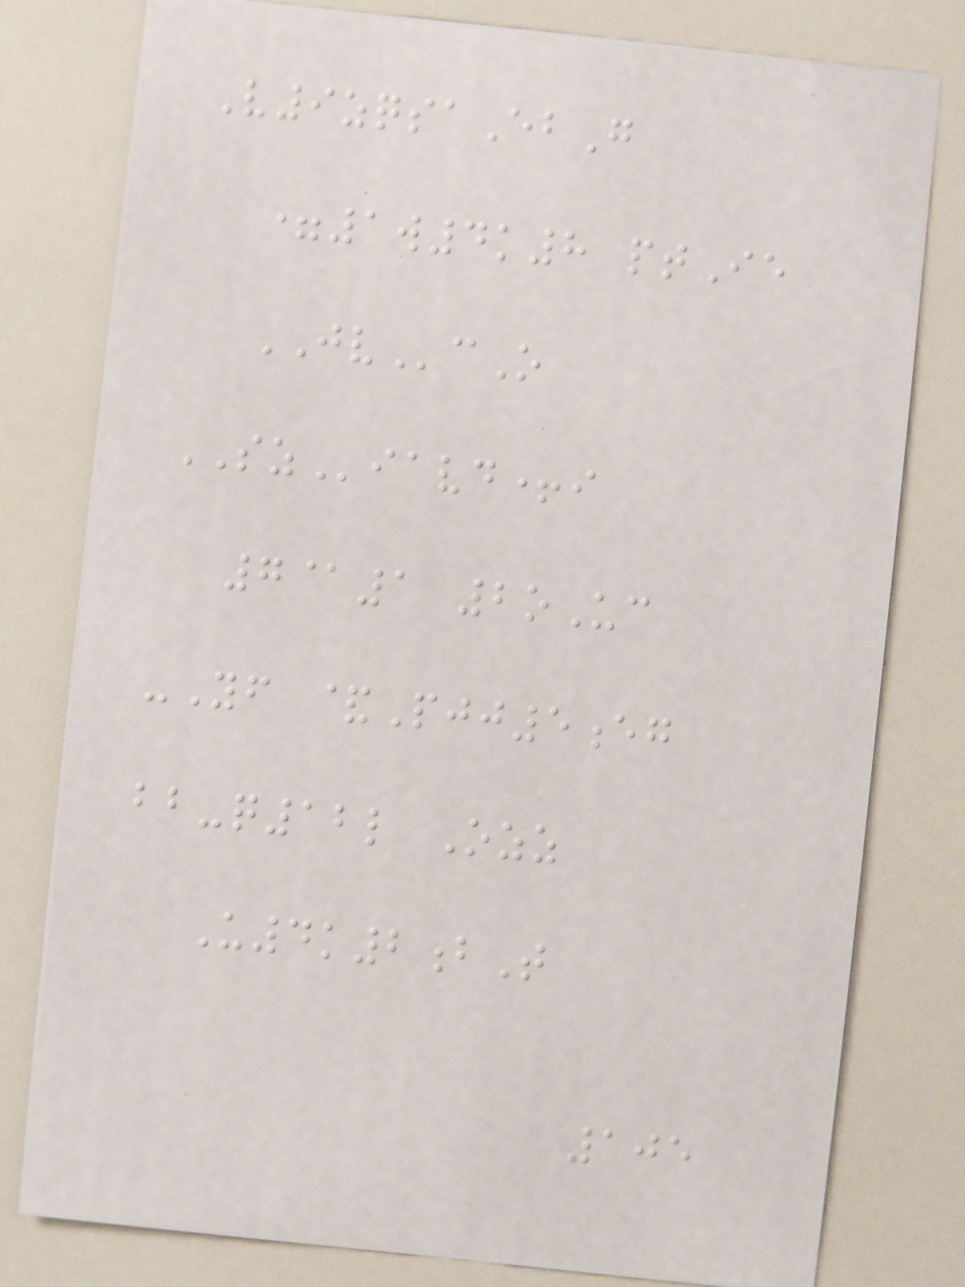V9zqsaEbG
=1w4k8 ptIe
JVcO
SZiavd+i
7@1 2oUc
-Yf &Pjj5eg
bb-q12l Ozz
U4k2bT
105
